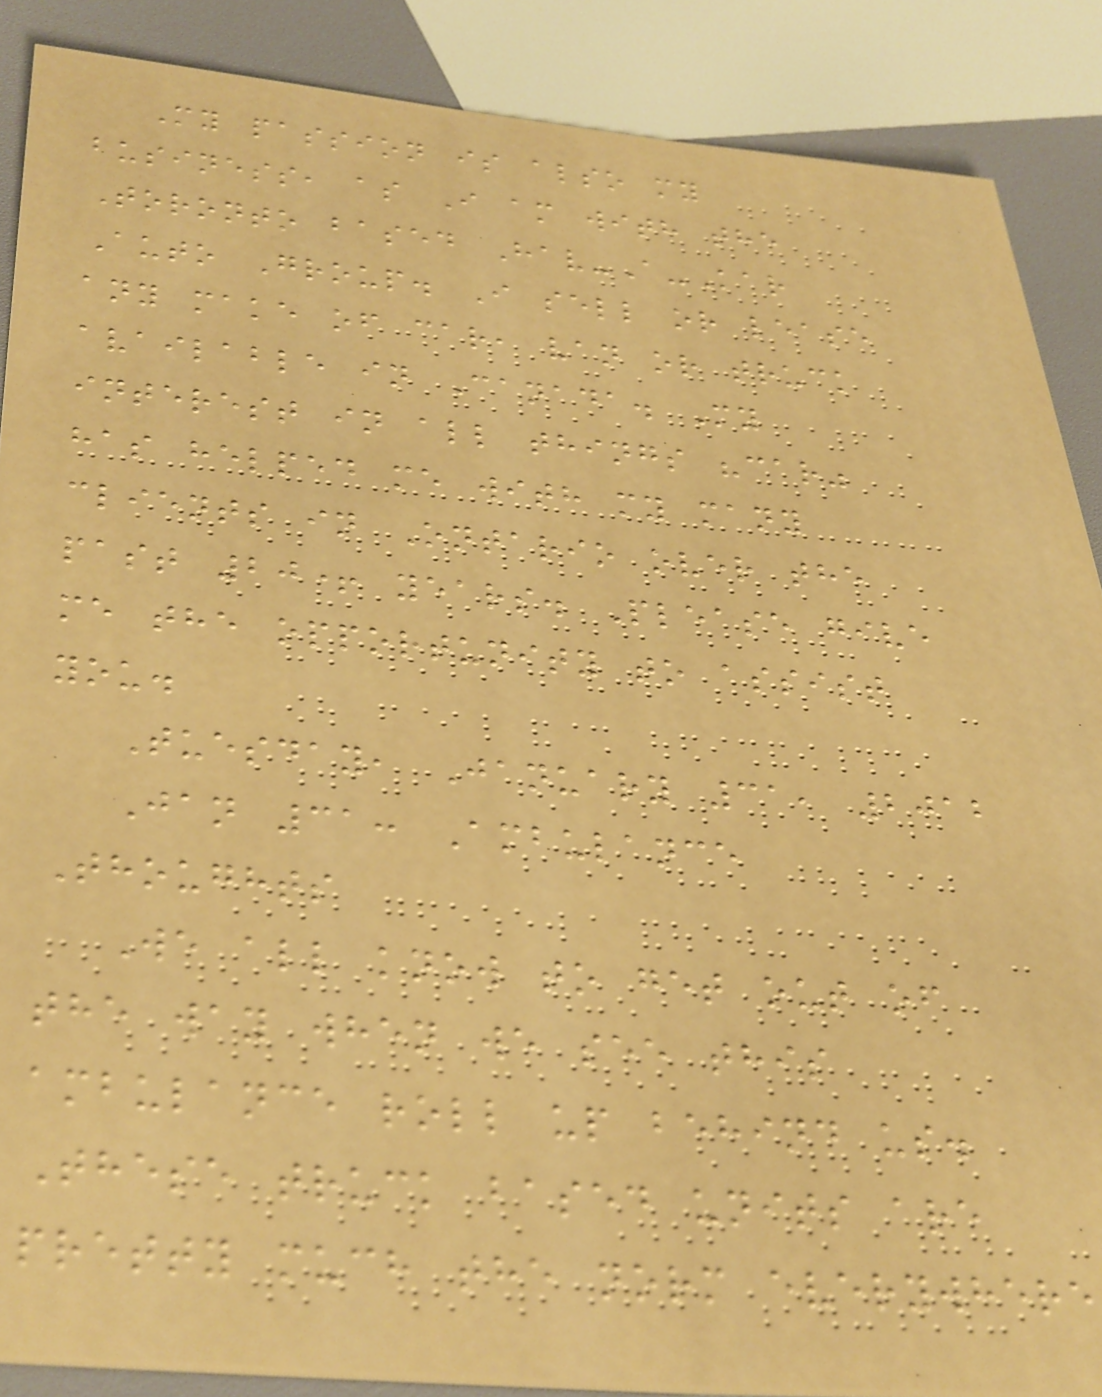My passion is also my
business, as I am with the
Toronto based Hav-A-Kar
Auto Group. I sell or lease
any make of car, van or truck
available in Canada. My
interest in all things "car"
has helped me with my many
clients in Ontario over the
past 20+ years. Please give
me the opportunity to assist
you.
Tuesday, January 31, 2012
Jan 31: Ambulance
Thoughts
We all know to get out of
the way when we see this
ambulance roll up behind us.
These truck based units are
pretty much the norm everywhere
